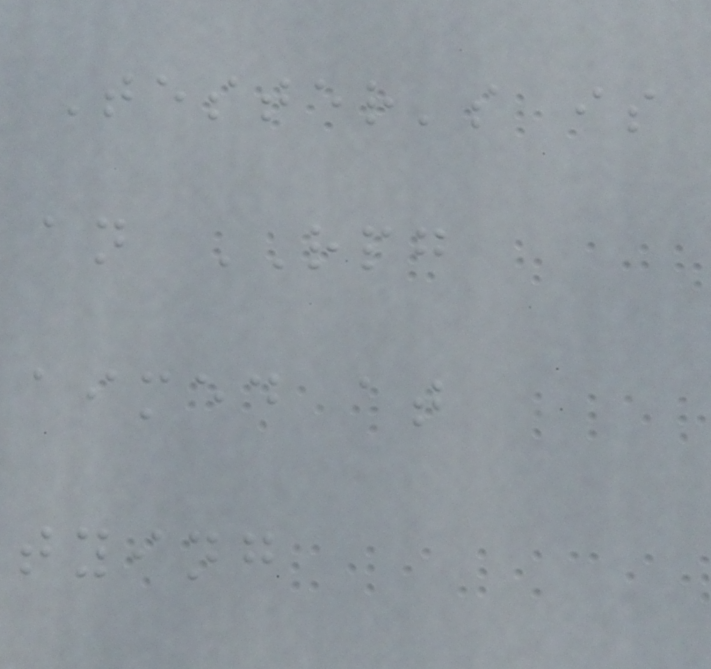Tester's is
an RPG
aimed at
tying
